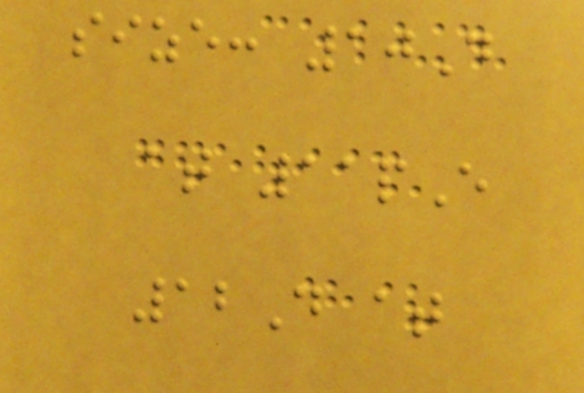size: 10D
at 11pE
12D at
